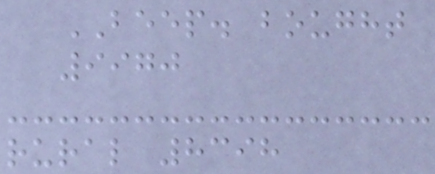BEEP. bought
9970
rural 8398
